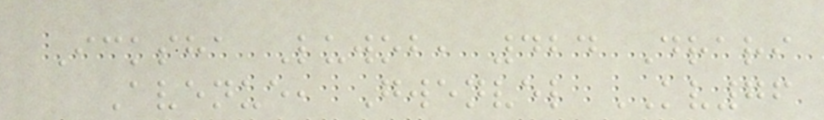Icksha Luwob, 424 Drari
Avenue, Gwenvel KV76
